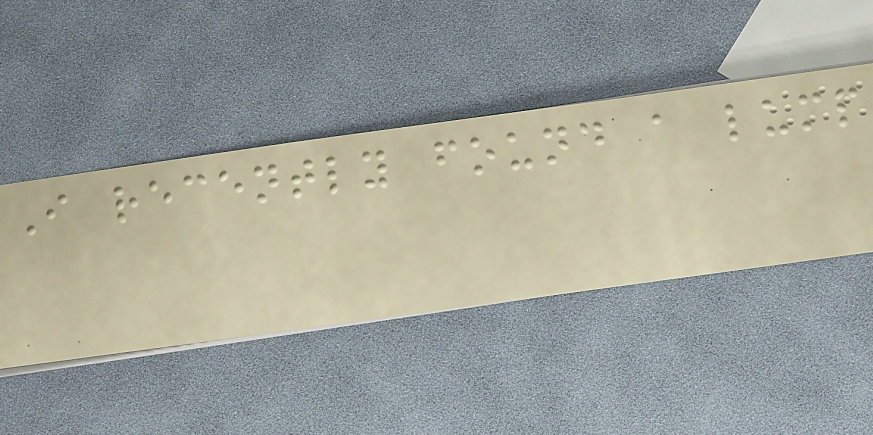I recently found a lump
